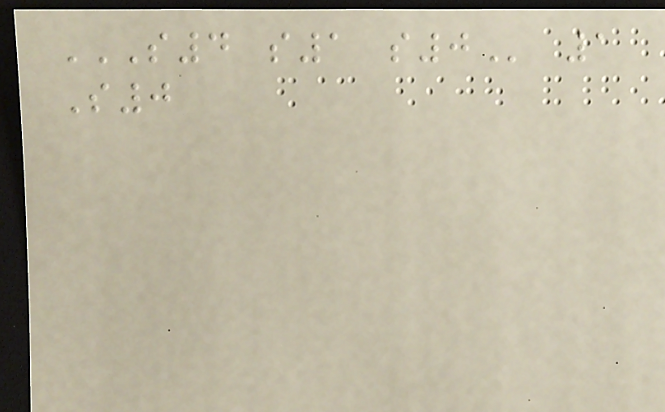S4 S1 S0 1
S0
